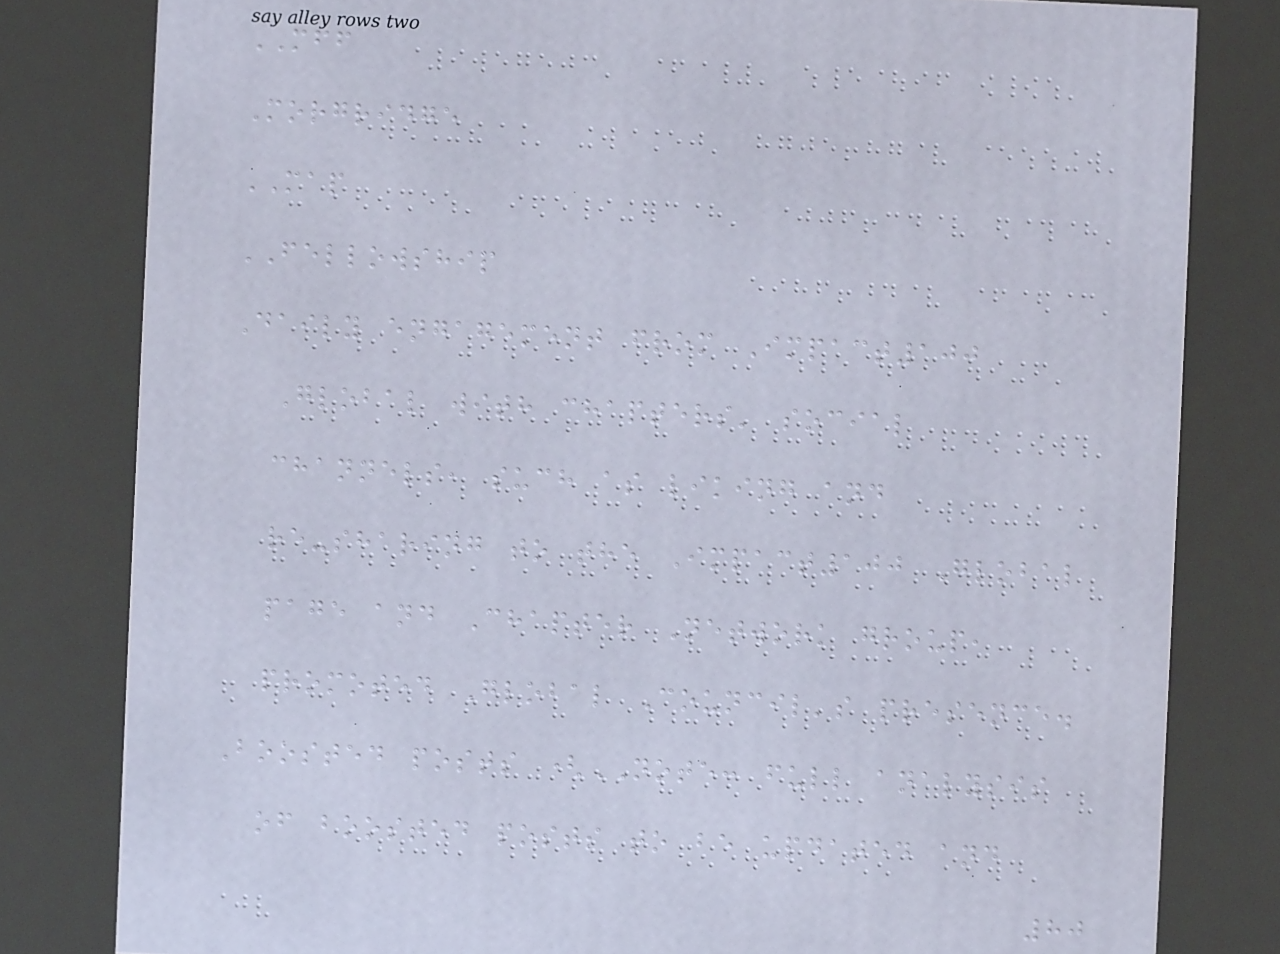MFF
Morgridge
MAP
FELLOWSHIP
Daily engagement from Impact100
Global with chapters' social
channels, such as liking and
re-sharing to the Impact100 Global
page and Chapter Network group,
promoted Global Council's presence.
Boosted posts (NOTE: full analysis
of boosted posts to be updated and
80
